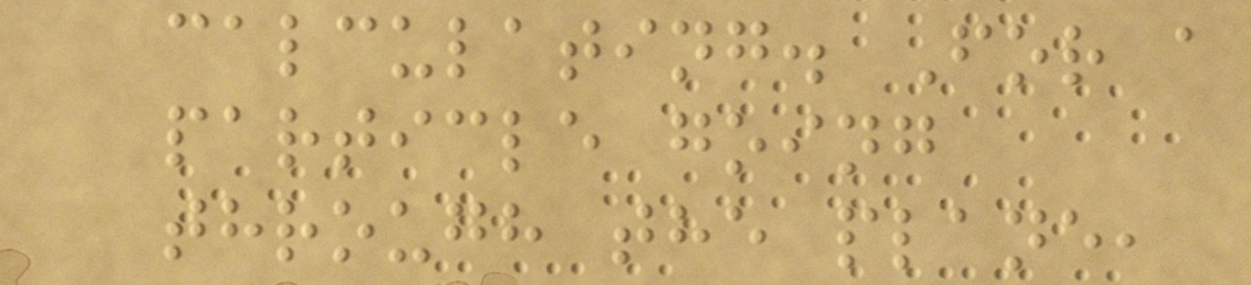calculating. For a
particle going
through the plane,
